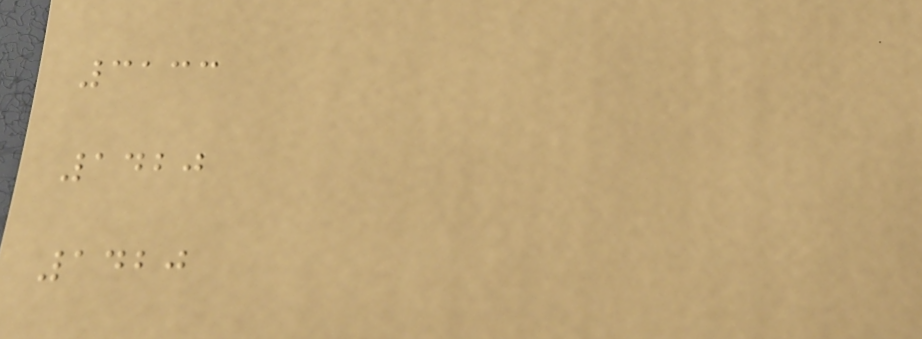3133
1420
1420
